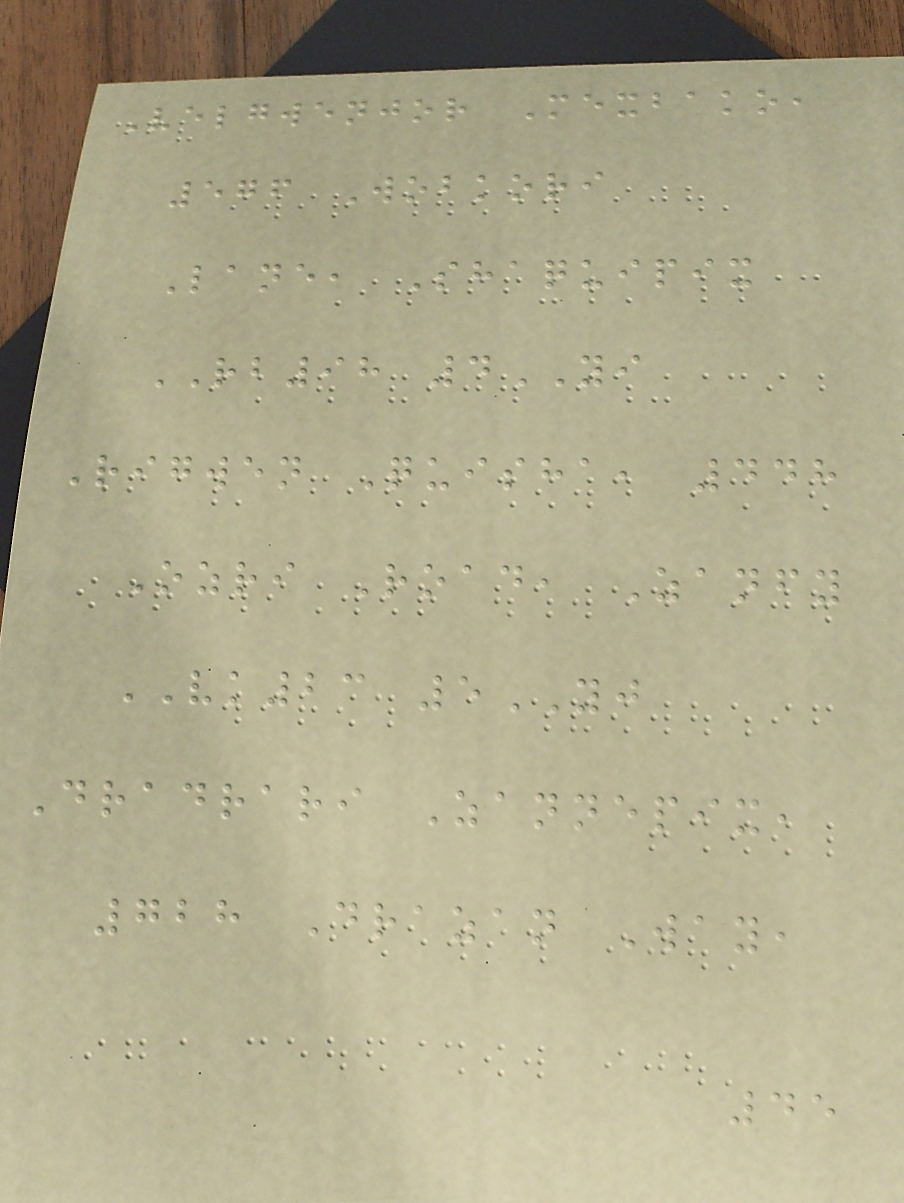Velgwenjor Mexbako,
576 Wobkori
Lane, Shaquipix
RB98 4YI
Rigwen Quisha, 448
Ozri Road, Zanfy
VK23 5YJ
Dradrari Zannepix,
728 Drazan Way,
45
